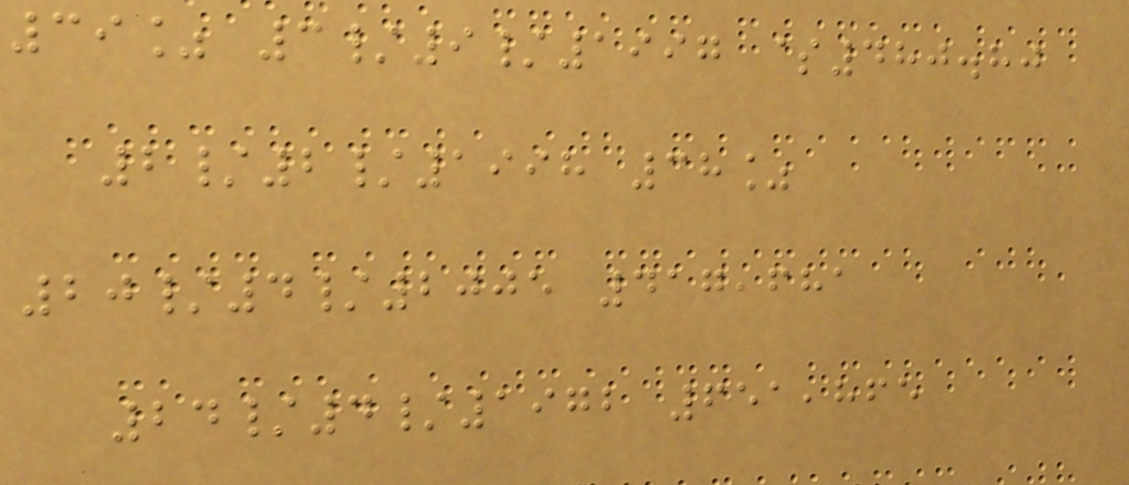39% 3/9/1997 $480.80
2/2/1998 38%
20/4/2005 417,681
24/4/1972 651,865
